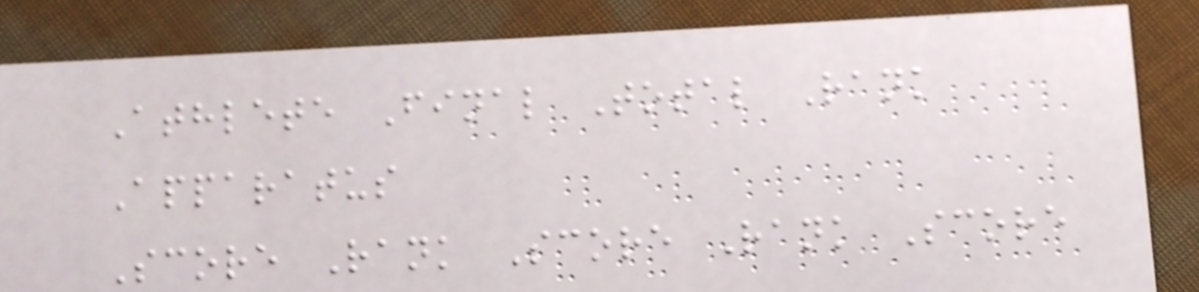Athlete Final Total Rank
Apparatus
Score Rank Score Rank Score
